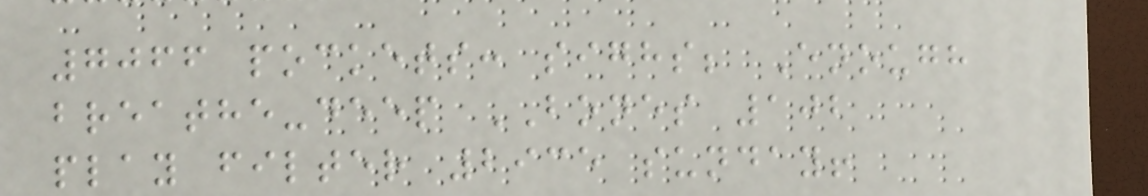7066 pockets: sighs; Enough
breathe-deep BONES 102
play filter 2935 sunday!
